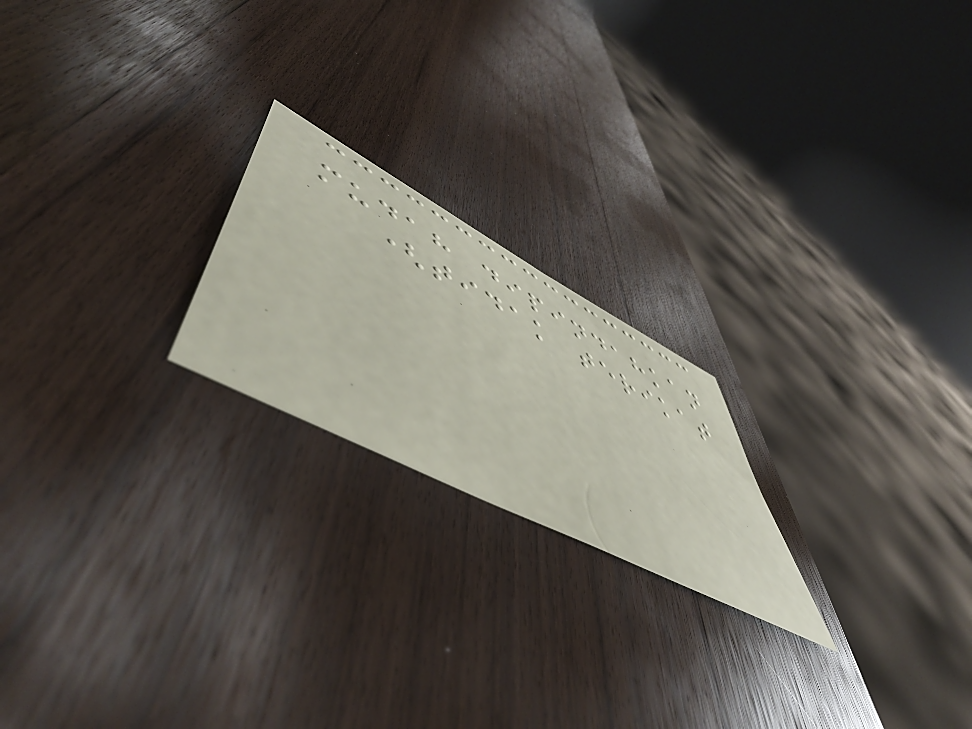mudah dipindahkan
(tidak terikat
